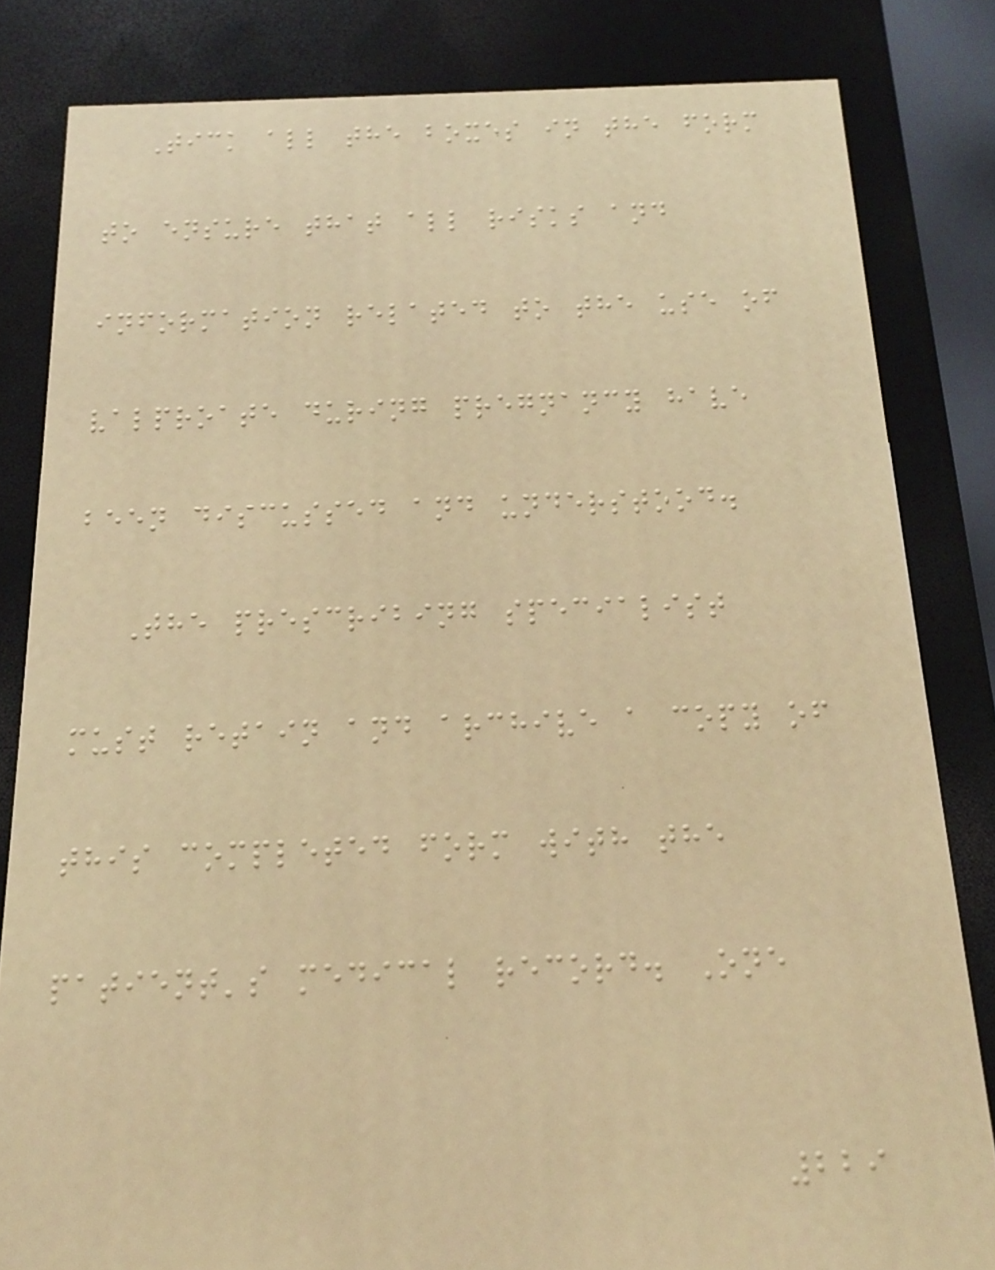Tick all the boxes in the form
to ensure that all risks and
information related to the use of
valproate during pregnancy have
been discussed and understood.
The prescribing specialist
must retain and archive a copy of
this completed form with the
patient's medical record. One
229
